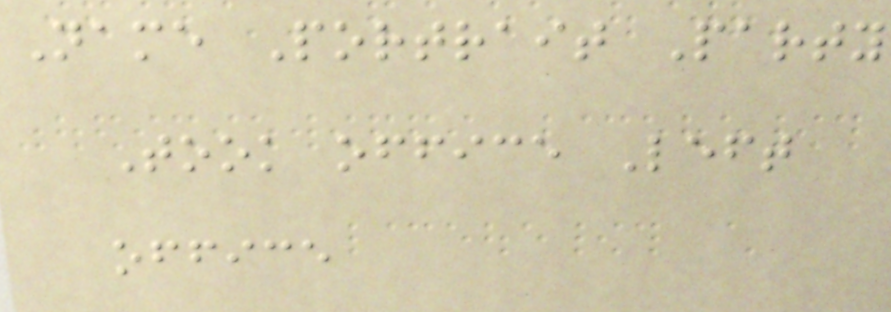Name Portrait Party
Took office Left
office
